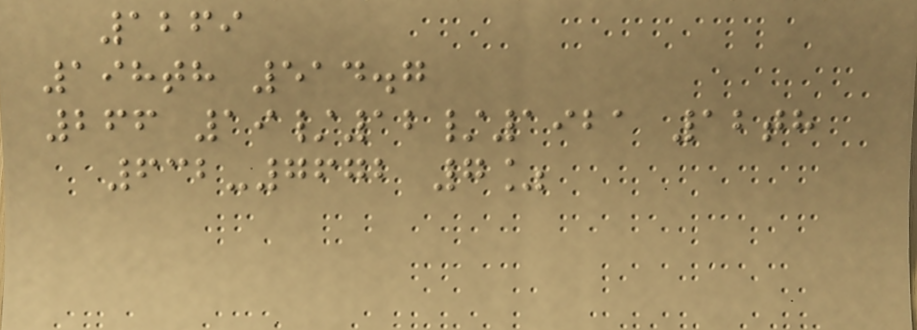1269
198th 514.7
266 19/12/1921 12th
632-7672 7%
